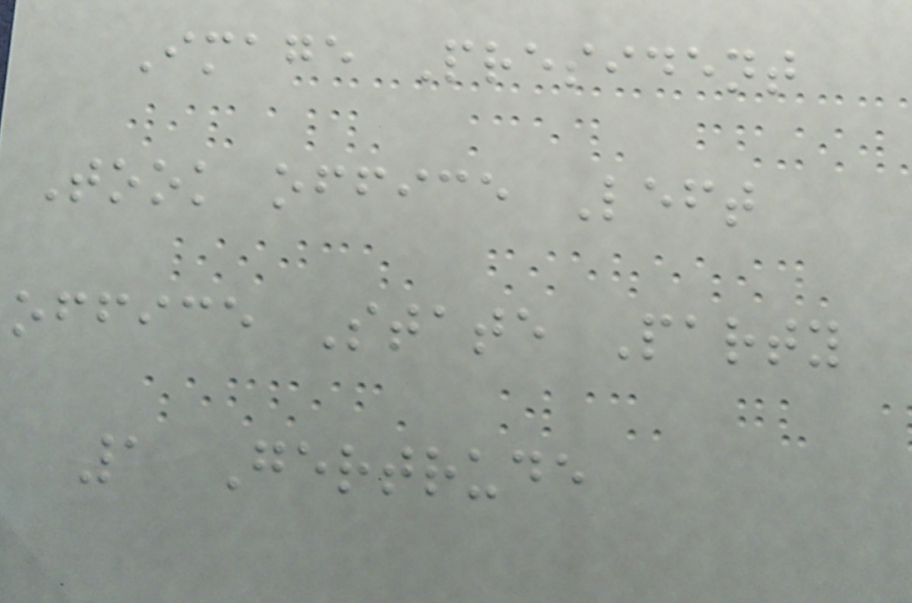Image President
Took office Left
office State Party
1 Gertrude
